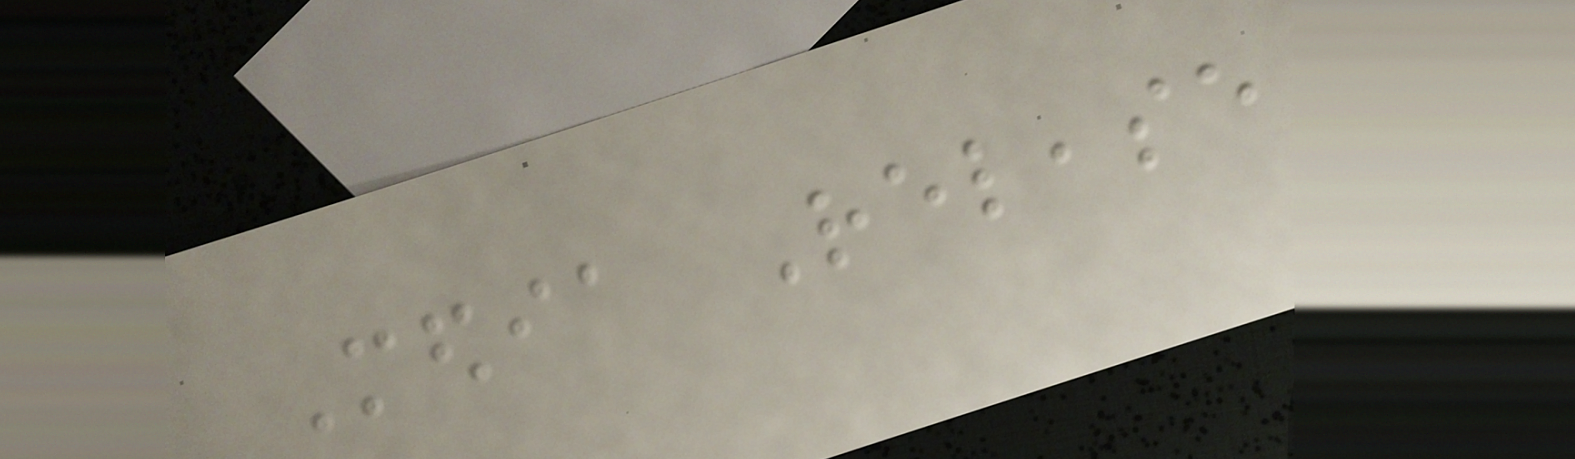Media Release
